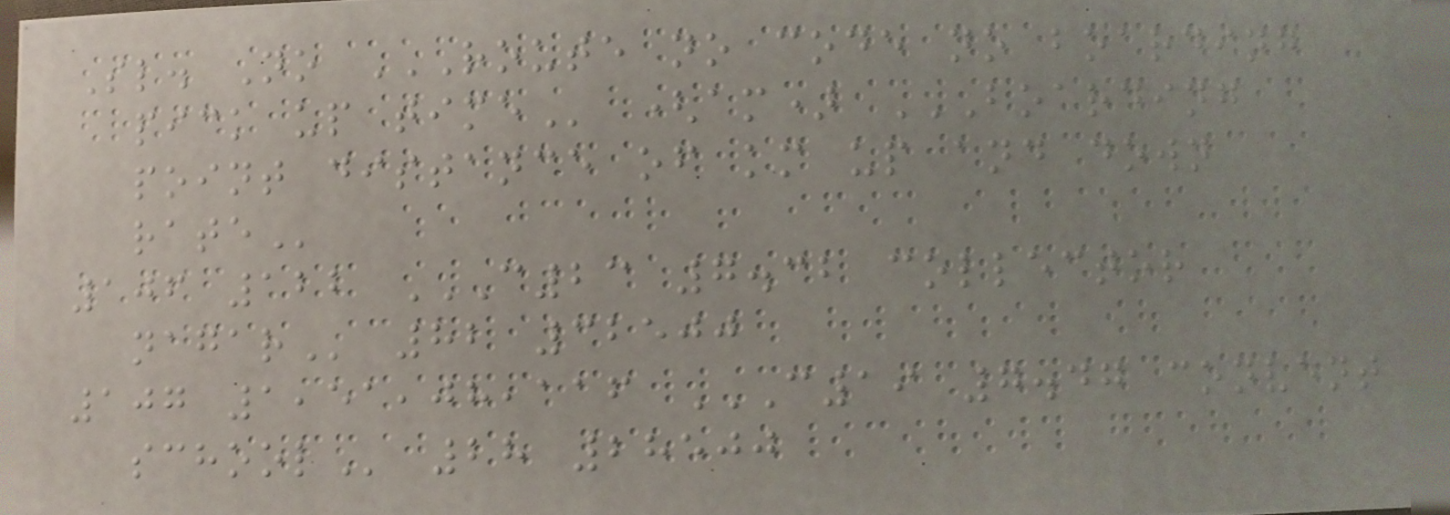Sl. No ROUTE NO CODE NO BOARDING
PICK UP TIME (am) BOARDING
POINT DISTANCE OF KM UP AND DOWN
RATE
106 122 C23 7.32 COLLECTOR
NAGAR 82 32500
107 1,51,08,116 C19 7.47 CONVENT
SCHOOL 28 28500
